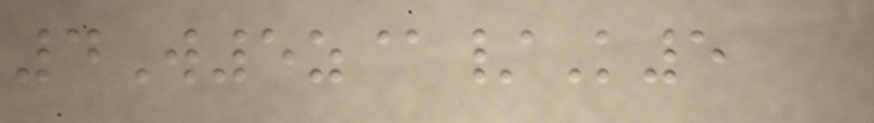4W5z@/K5
